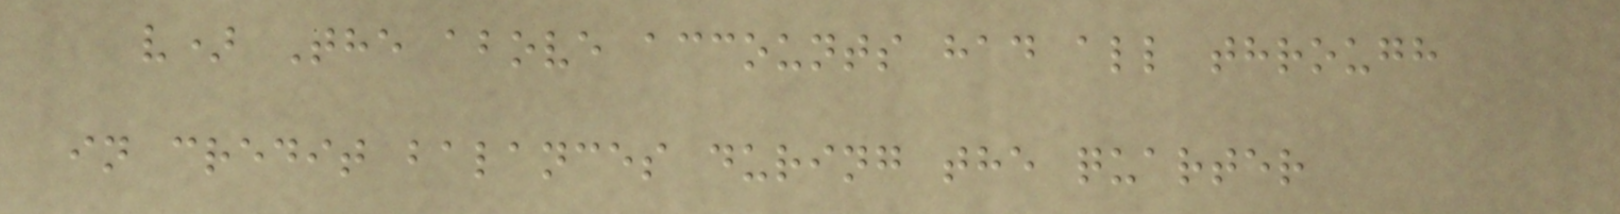v) The above accounts had all through
in credit balances during the quarter
